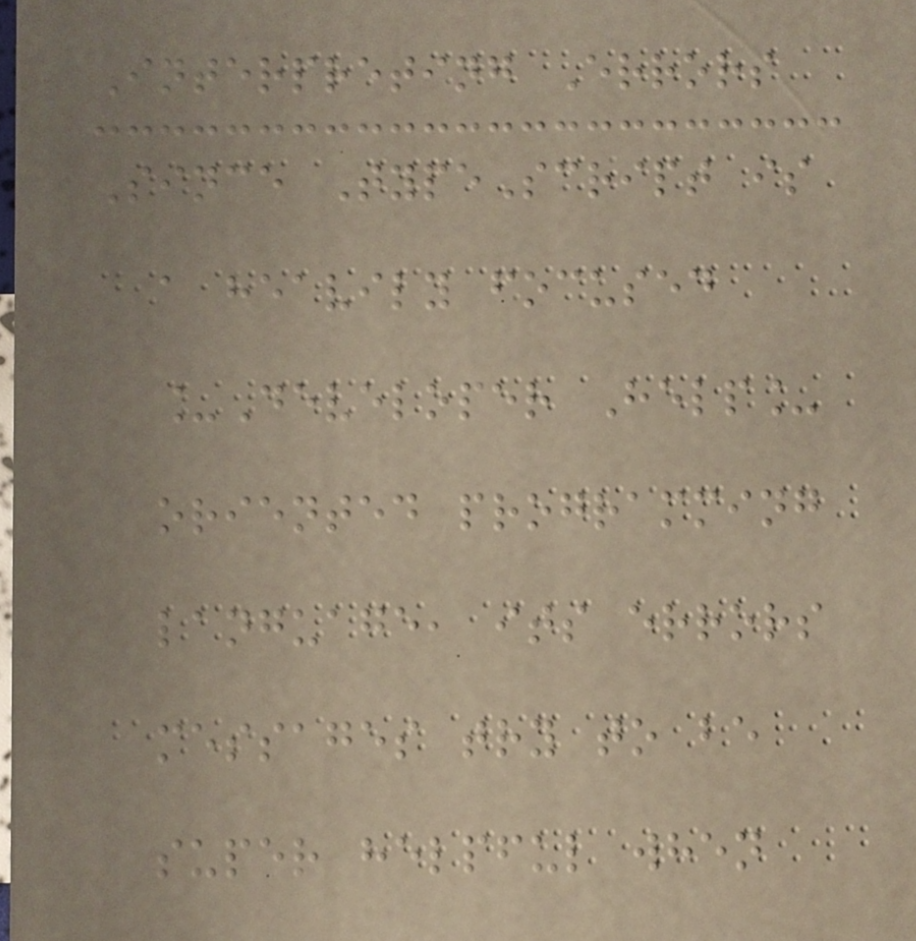Interpreting Errors
Since TypeScript is
a heavily focused
_Developer Help_
oriented programming
language, its errors
messages try to be
super helpful when
